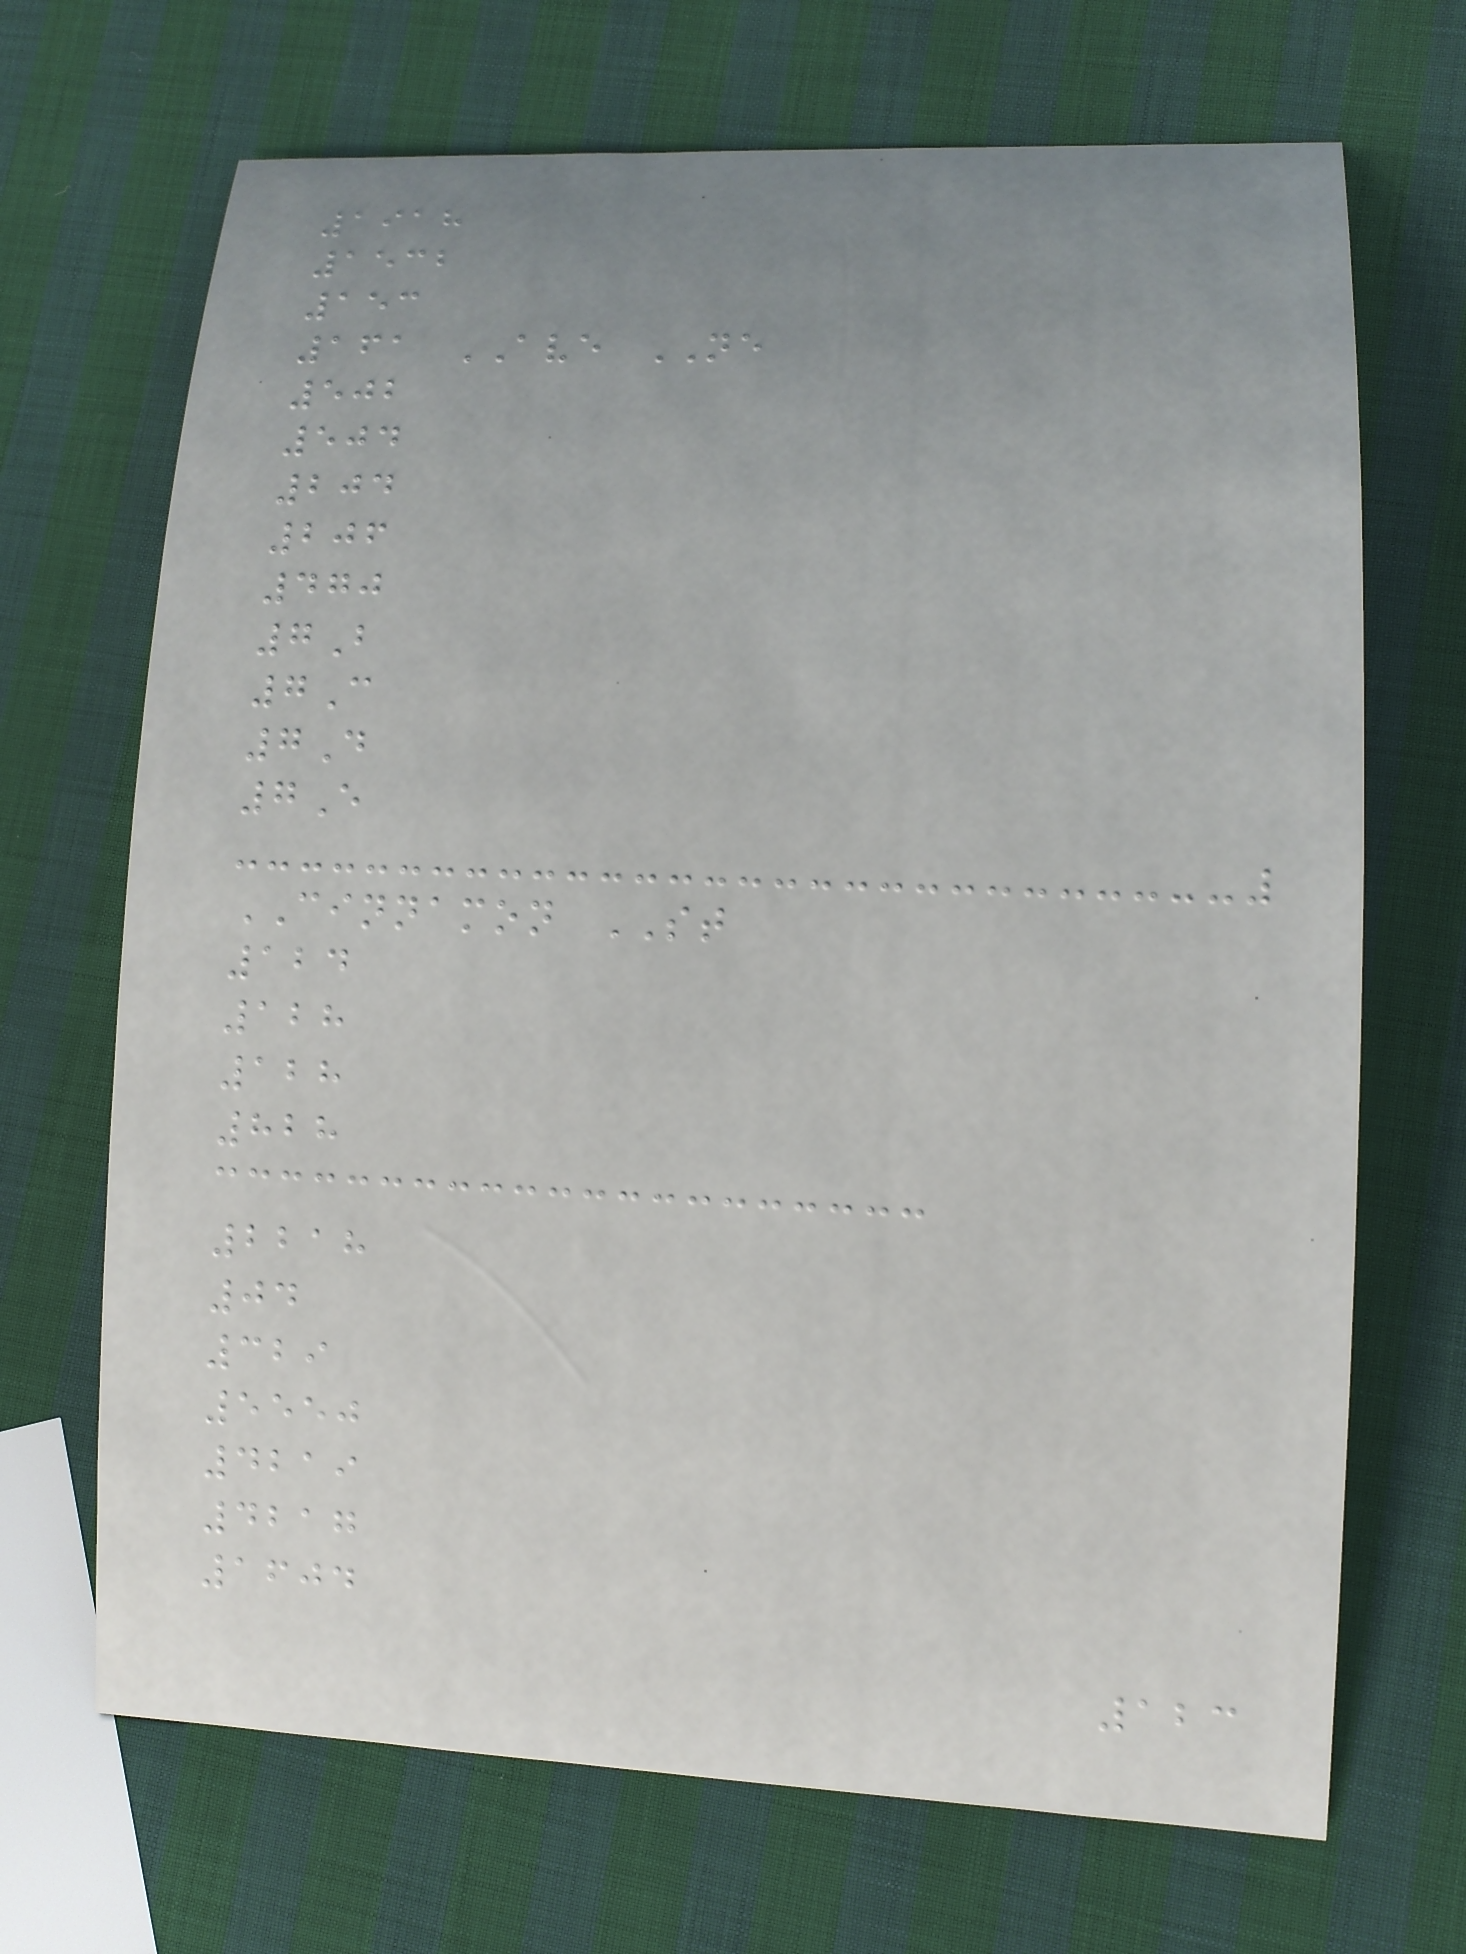1918
1532
153
161 AVE NE
502
504
204
206
470
7B
7C
7D
7E
CINNAMON ST
124
128
128
828
2218
04
329
5550
4219
4217
1604
123
